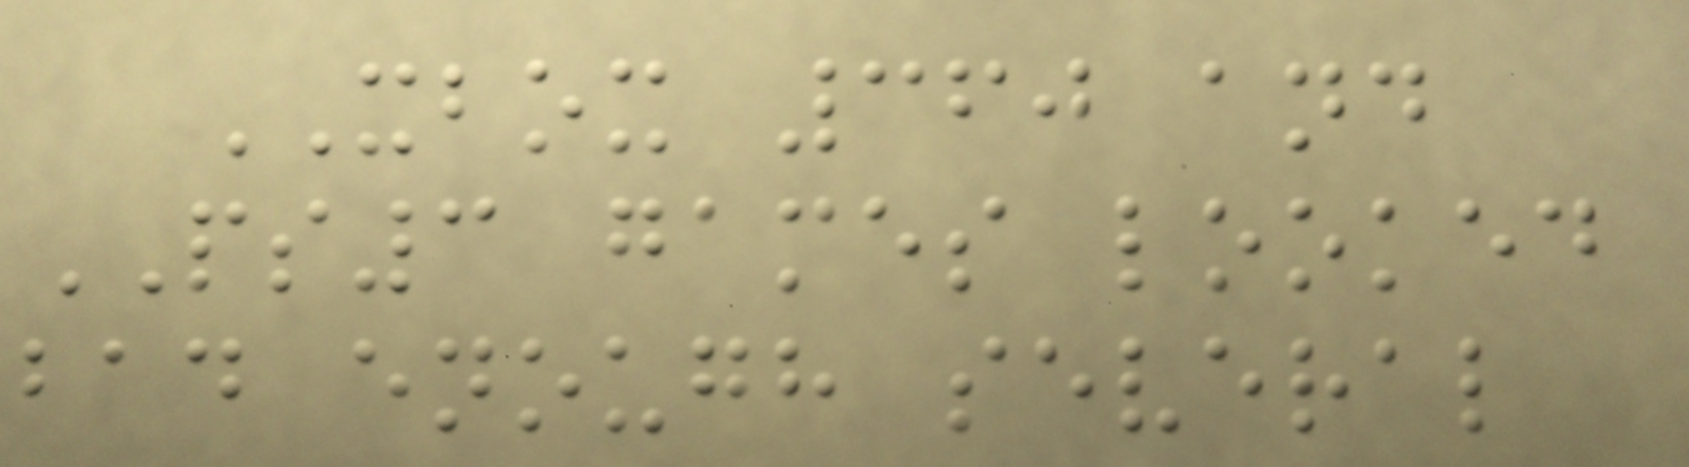XBOX 360 and
PS3 games looked
bad enough several
